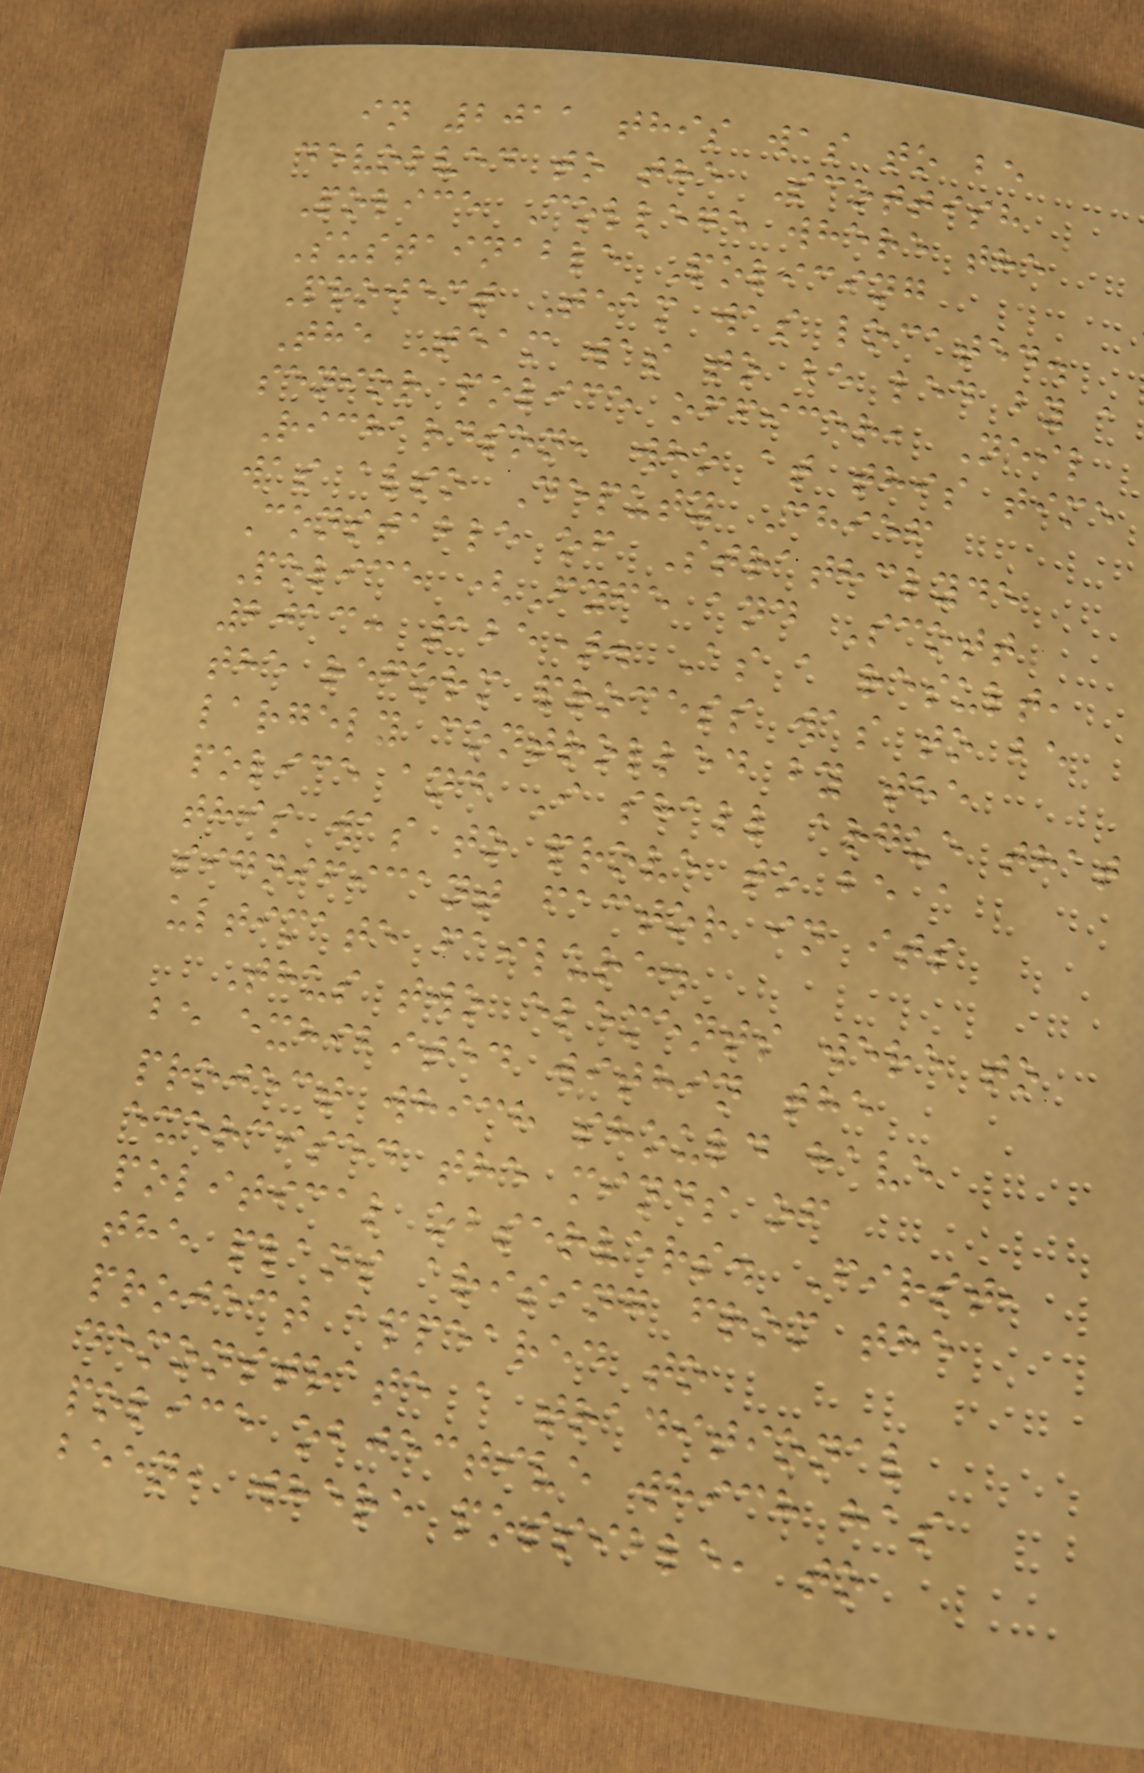in 2011 this was to be
devolved to the Scottish
Police College where the
Sustainable Policing
Project Team was located.
The Team was to be led by a
senior police officer, Neil
Richardson, who at this time
was also Deputy Chief
Constable of Strathclyde
Police (Fyfe and Scott
2013: 125). As a result,
the reform process was to be
largely controlled by the
police and I shall argue that
this was to prove to be a
significant factor in its
ultimate failure.
Thus two elements were to
be exhibited within the
project which should have
exercised the minds of
political observers. First,
the plans arising from the
project appeared to
demonstrate a traditional
police objective which has
been, where possible, to
